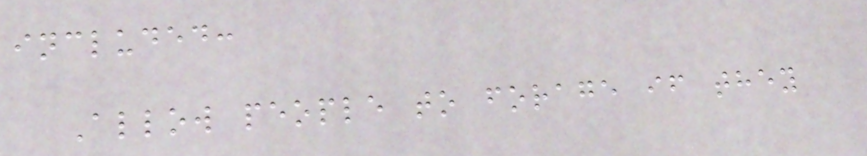included:
Allow people to forage if they
